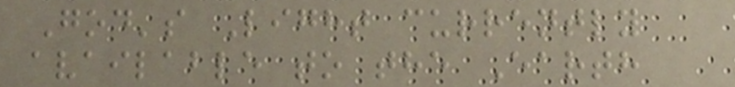God's Light currently
available to the Earth
